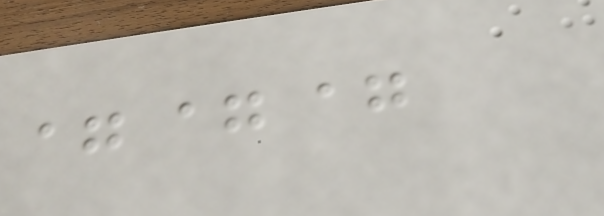===
